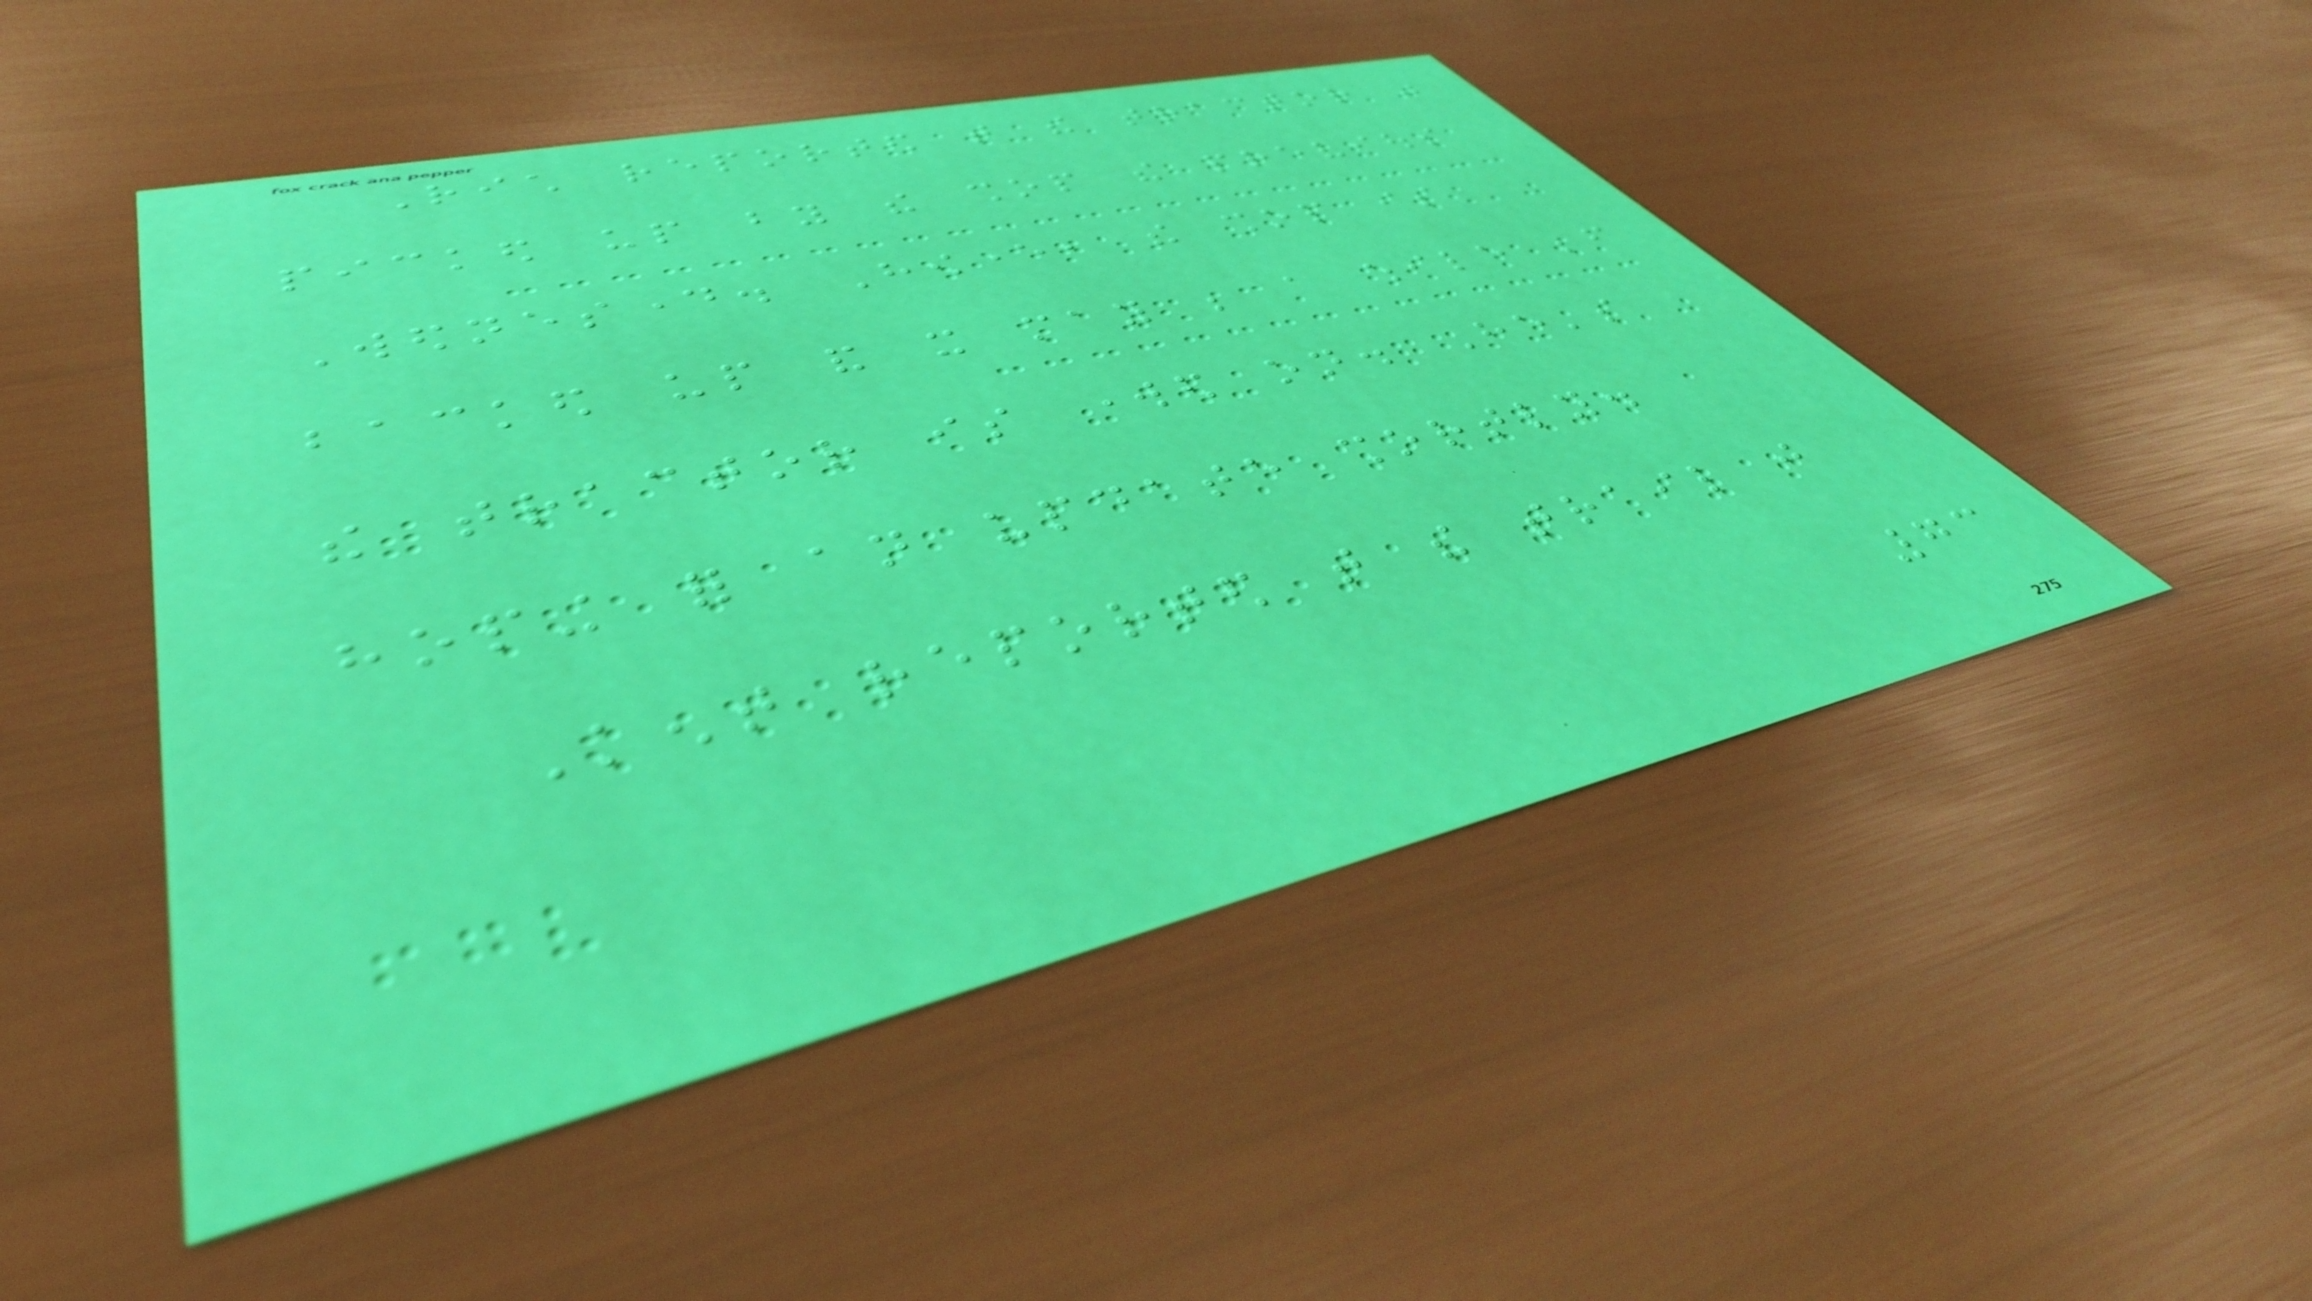Rich reported that the tractor was
picked up by the shop the previous
Wednesday. However, the shop is
backed up and it may be a while before
the tractor is worked on. He's
hoping for an update shortly.
Kent reported that the trail just
73
